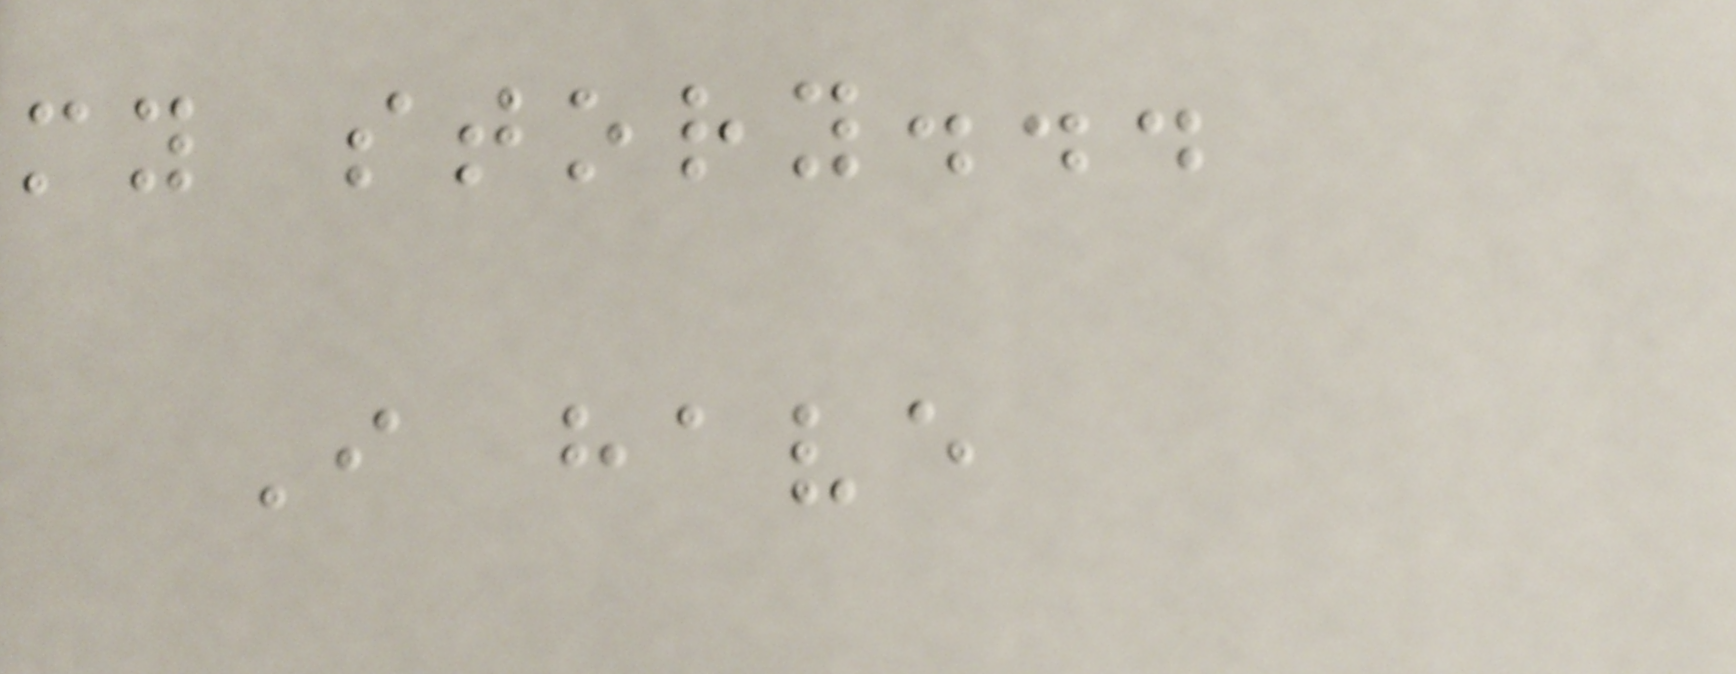my story...
I have
